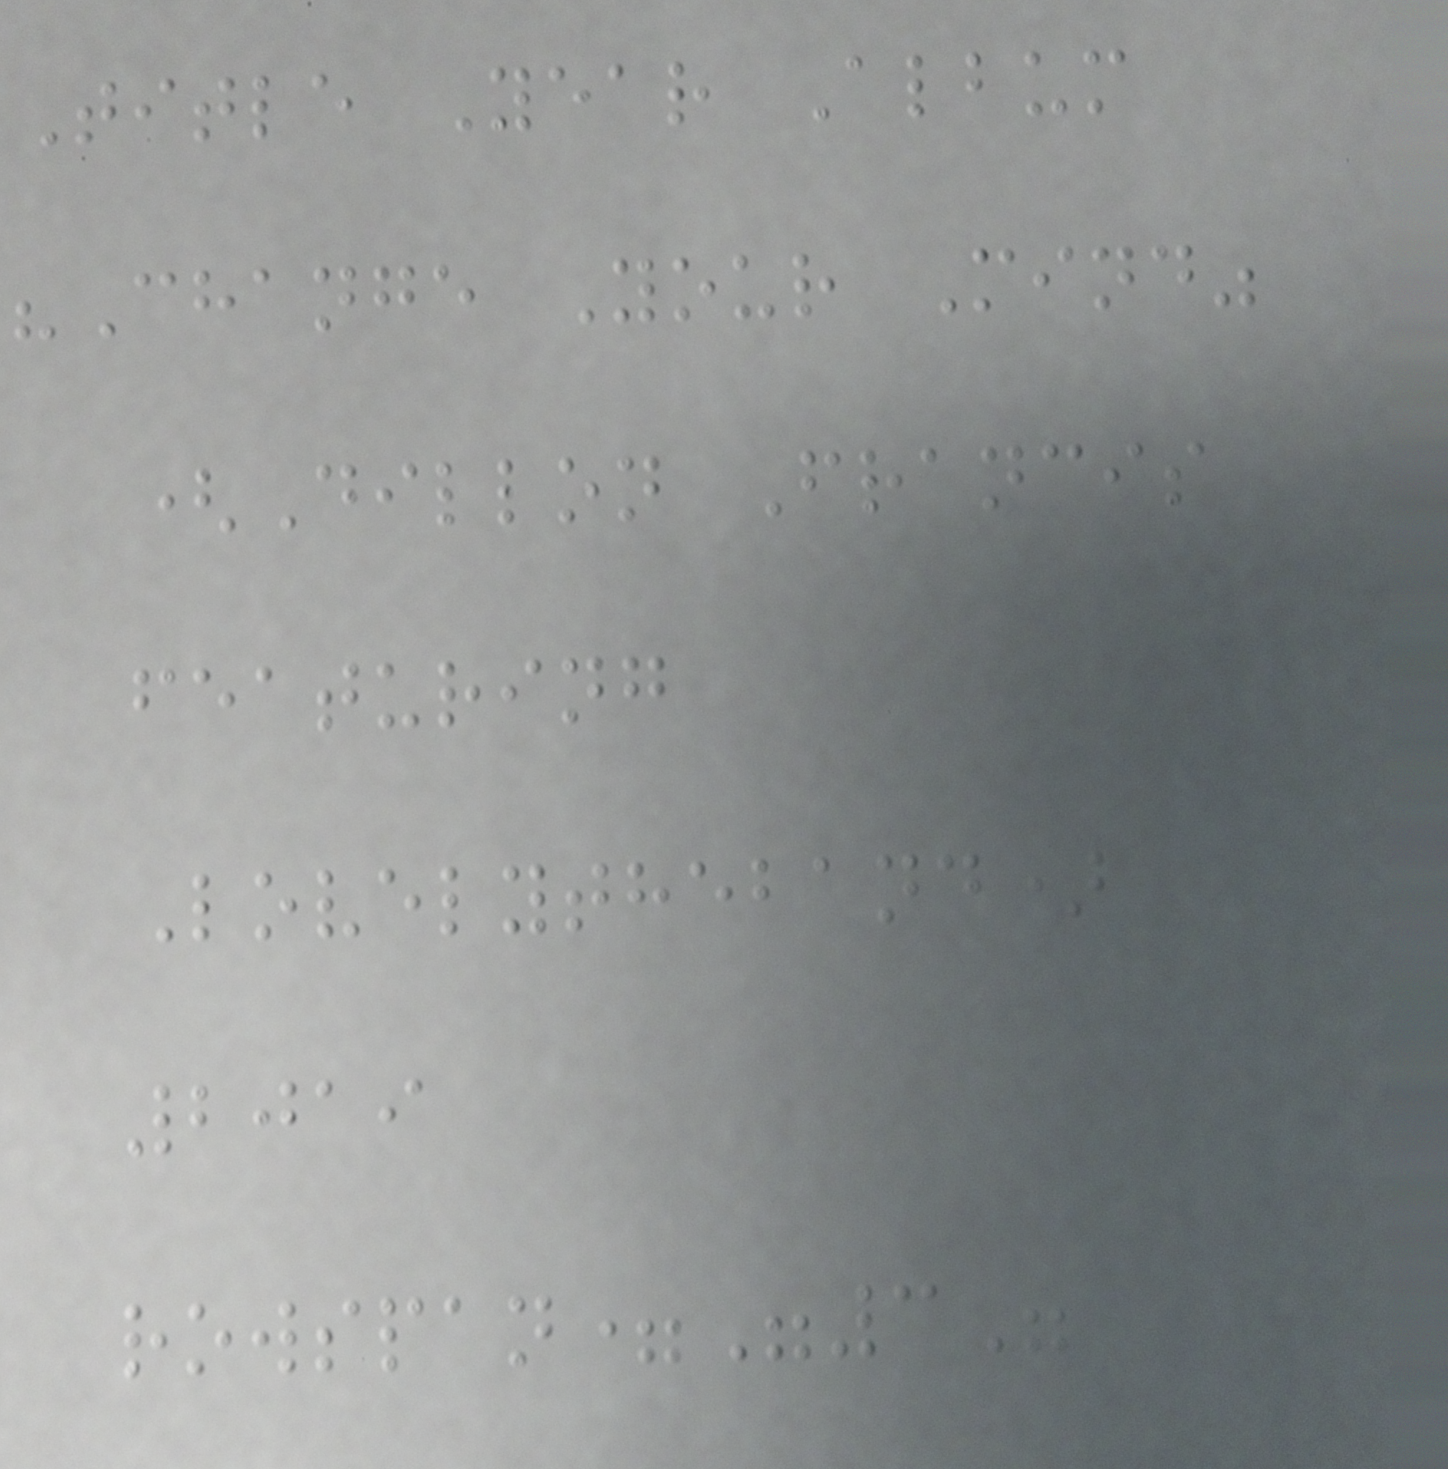Title Year Album
"Change Your Mind"
(Dillon Francis
featuring
Lovelytheband)
2019
rowspan="3"
